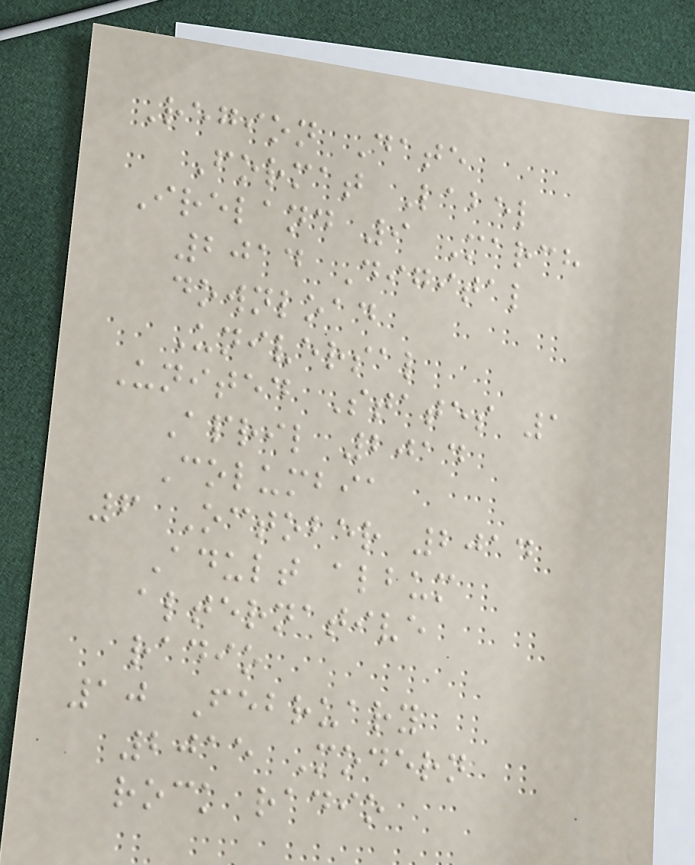Region Date
Format Label
Ireland 9 March
2014 Digital
download
Universal
United States 1
April 2014
Columbia
6 October 2014
Adult album
alternative
radio
10 February
2015 Modern
rock radio
